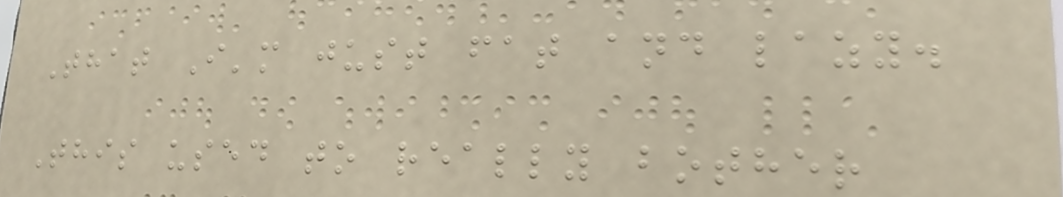That I'm just fat and lazy.
This used to really bother
